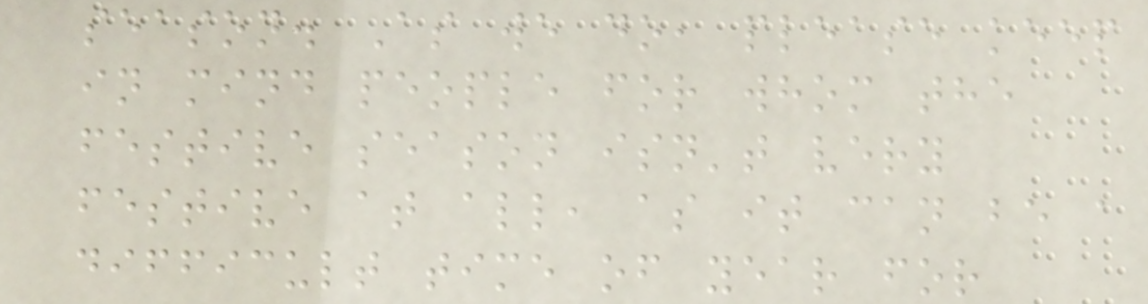season. As we do, please keep
in mind people for whom the
festive season isn't very
festive at all, as it can be a
difficult time of year for
